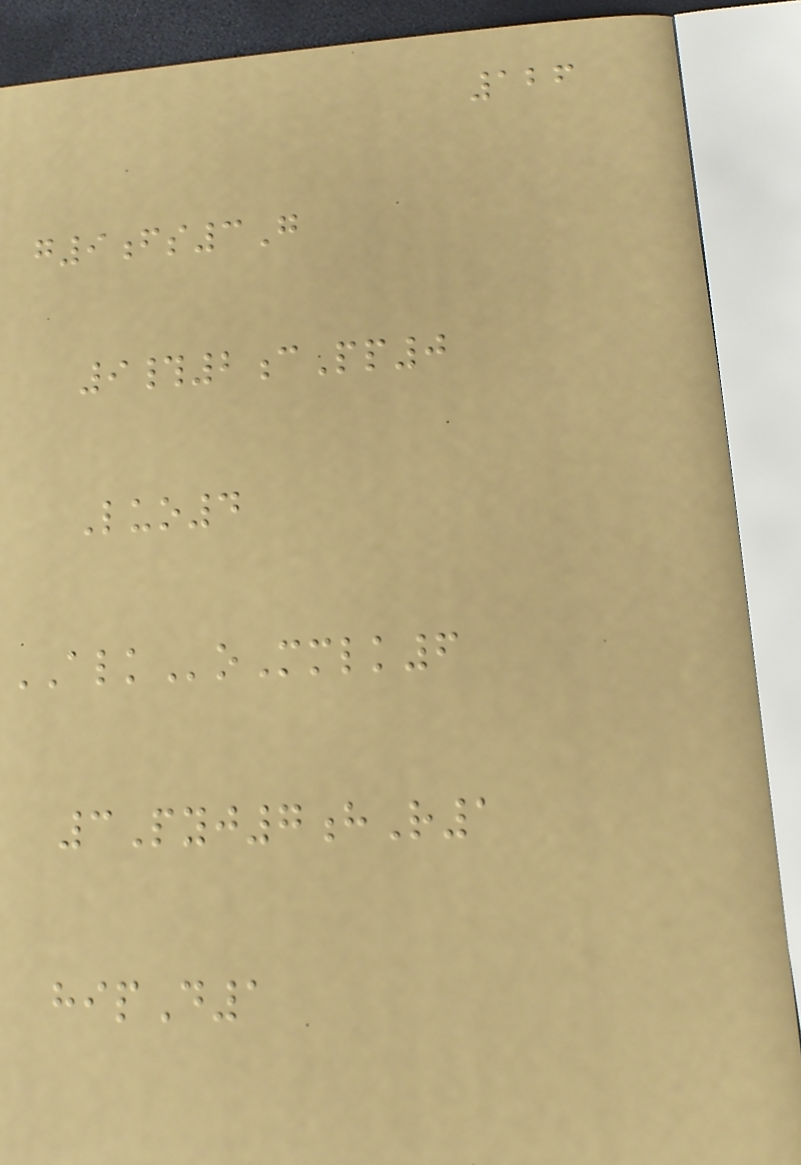126
g9fs3G
9#2cPp0
Luo4
ALKoMmlk6
3Pyj7hR1
hipD1
